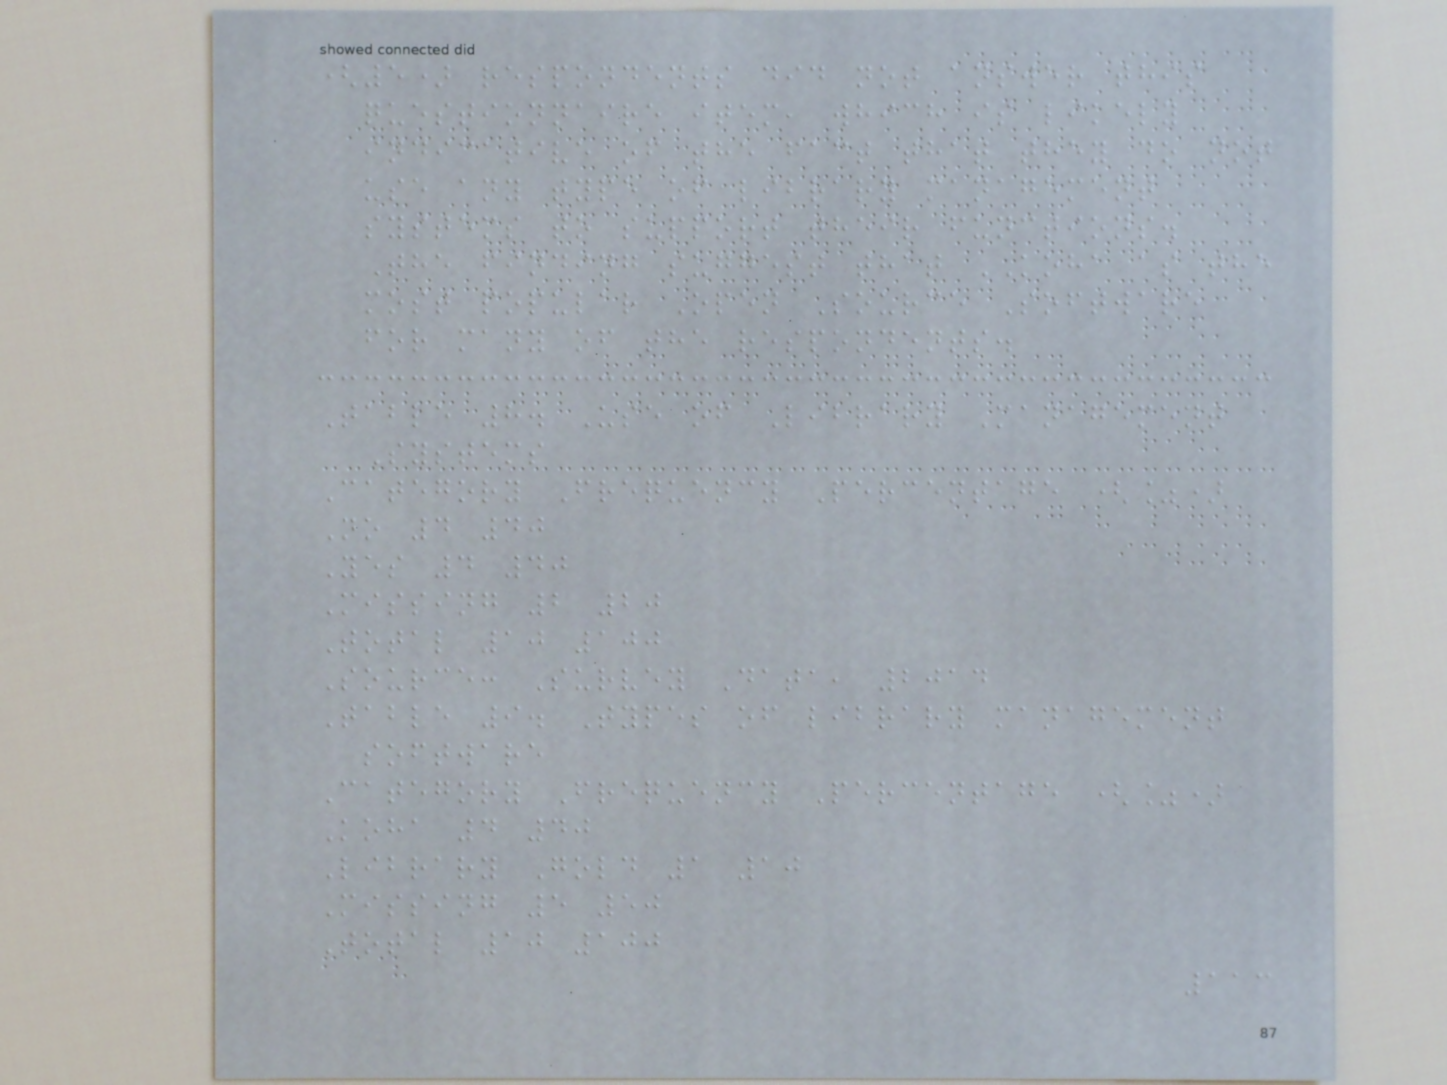(5) respondents did not answer this
questionnaire item, which is likely
indicative of the fact that they do not
use any type of library management
systems to support their functions.
The finding suggest that KOHA as the
most popular Open Source Software
for many of the respondents.
Table 8. Use of Library Management
Systems
Category Frequency Percentage (%)
No 4 40
Yes 4 40
Missing 2 20
Total 10 100
Source: Survey Data, 2014
Table 9. Types of library management
software
Category Frequency Percentage (%)
Koha 4 40
Library Gold 1 10
Missing 5 50
Total 10 100
113
